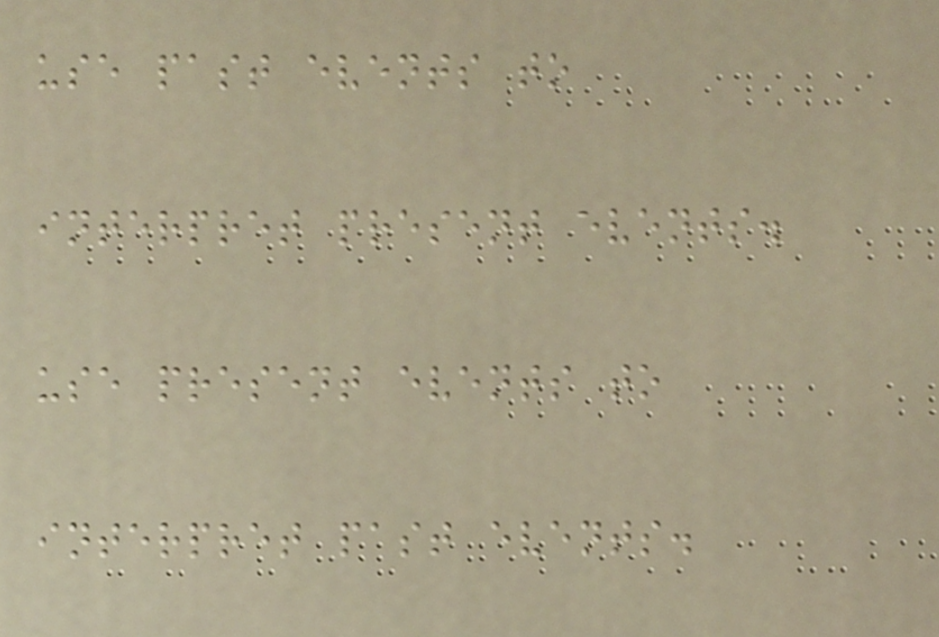use past events to
interpret present events.
use present events to
interpret past events.
